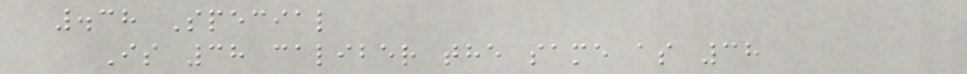.38 Special
Is 38 caliber the same as 38
